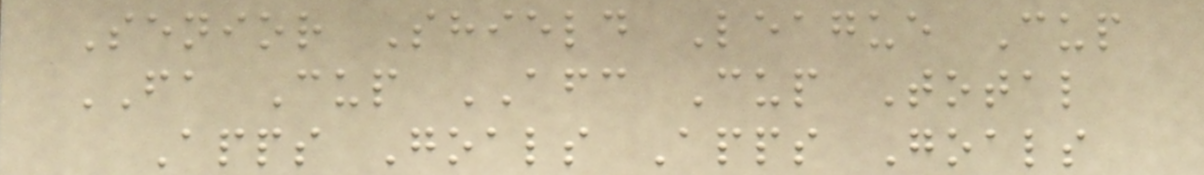Senior Shield League Cup
FA Cup AFC Cup Total
Apps Goals Apps Goals
